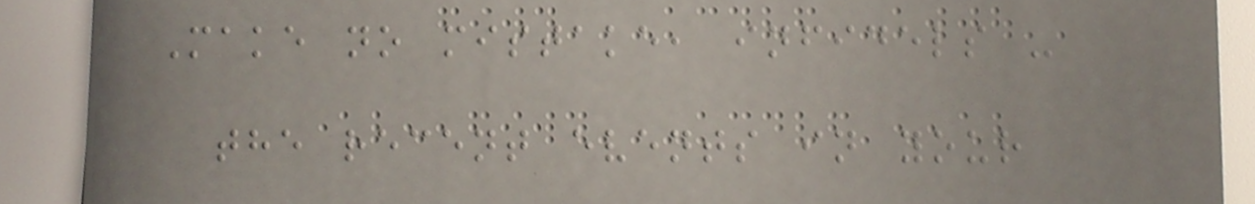Make no mistake, infidels -
the recent events in your
